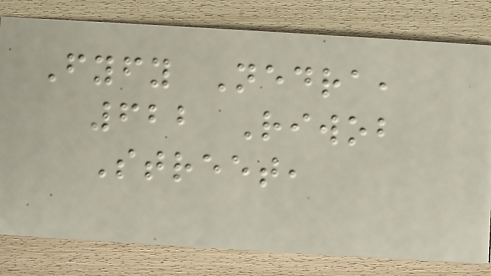Fyfy Nedra,
622 Riwob
Street,
